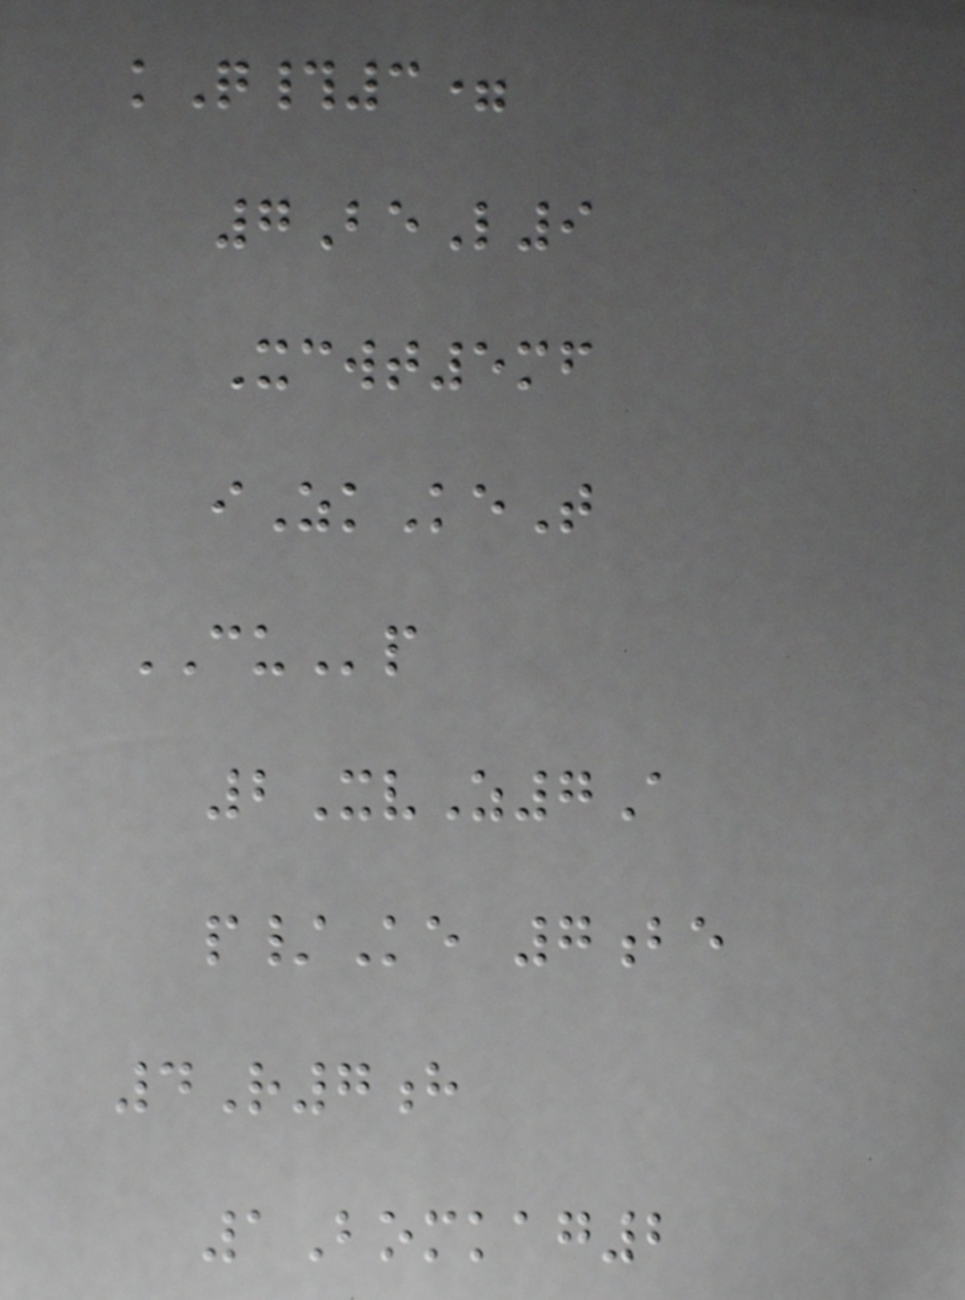kQ#3=
7BeL9
Xcwt5mf
iZkKeT
CUp
2XvZ7A
p/Ke 7be
4R7h
1Bomkag2
